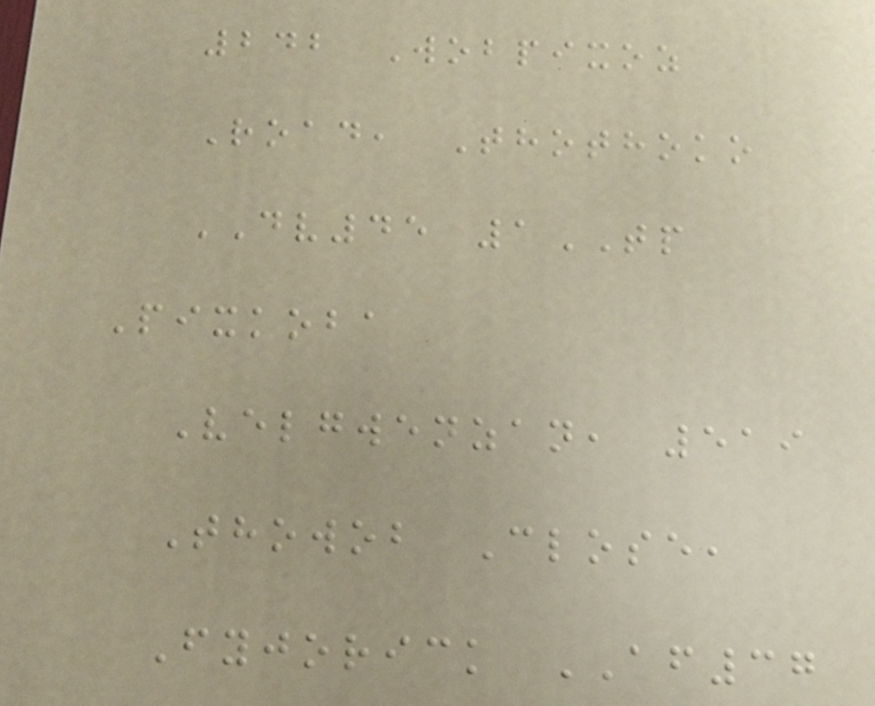242 Wobpixoz
Road, Thothoko
DV45 1TP
Pixkoba
Velgwenzan, 519
Thowob Close,
Fyjorick AF37
